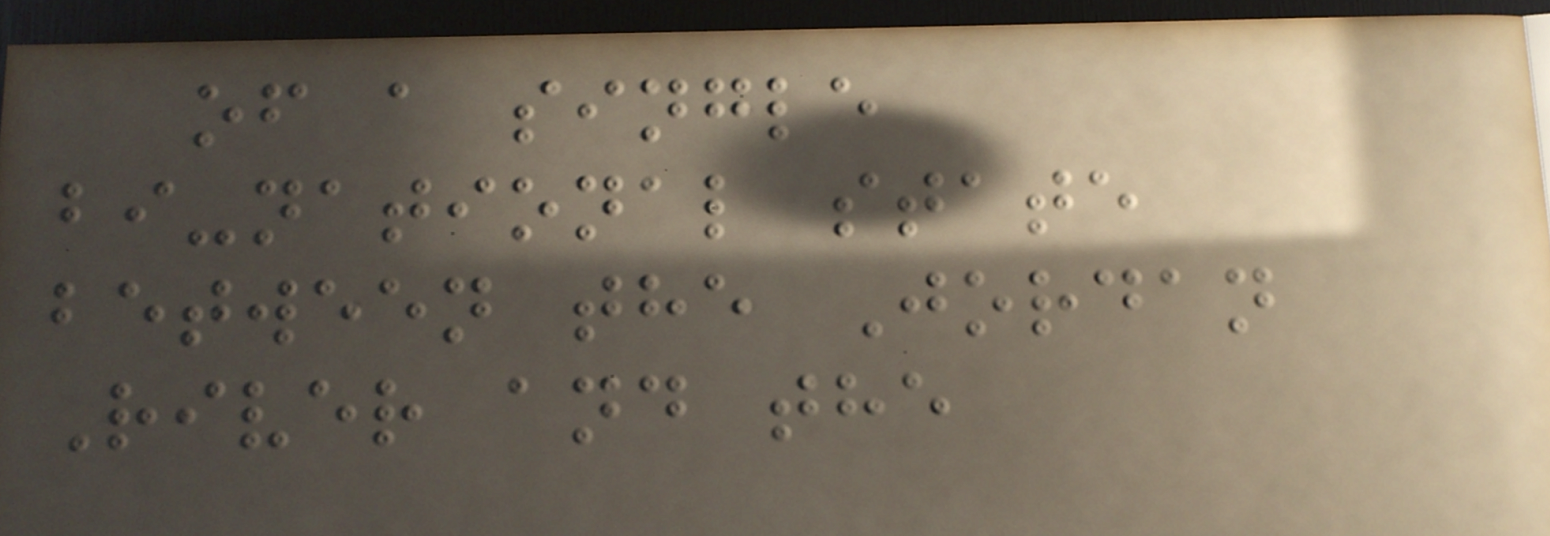of a single
bi-national state
between the Jordan
River and the
